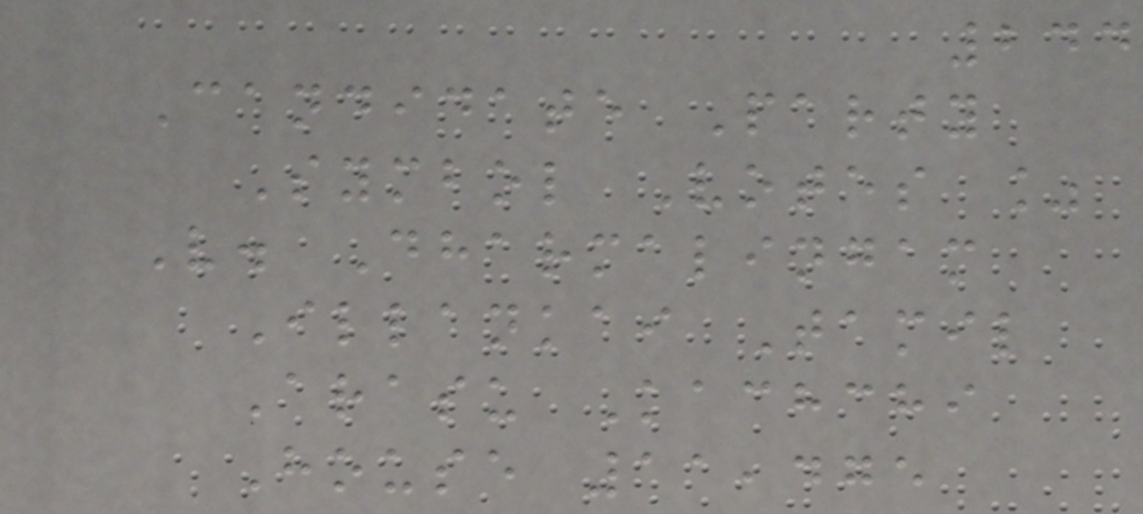244
Candidate Party
Symbol Votes %
V. Dharmalingam
Illankai Tamil
Arasu Kachchi
House 11,475
